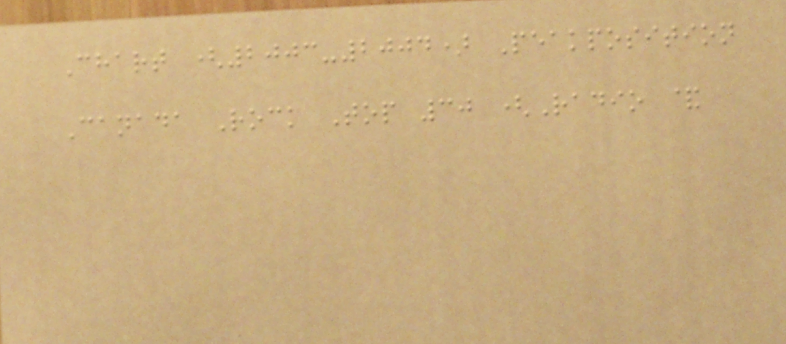Chart (2003-2004) Peakposition
Canada Rock Top 30 (Radio &
